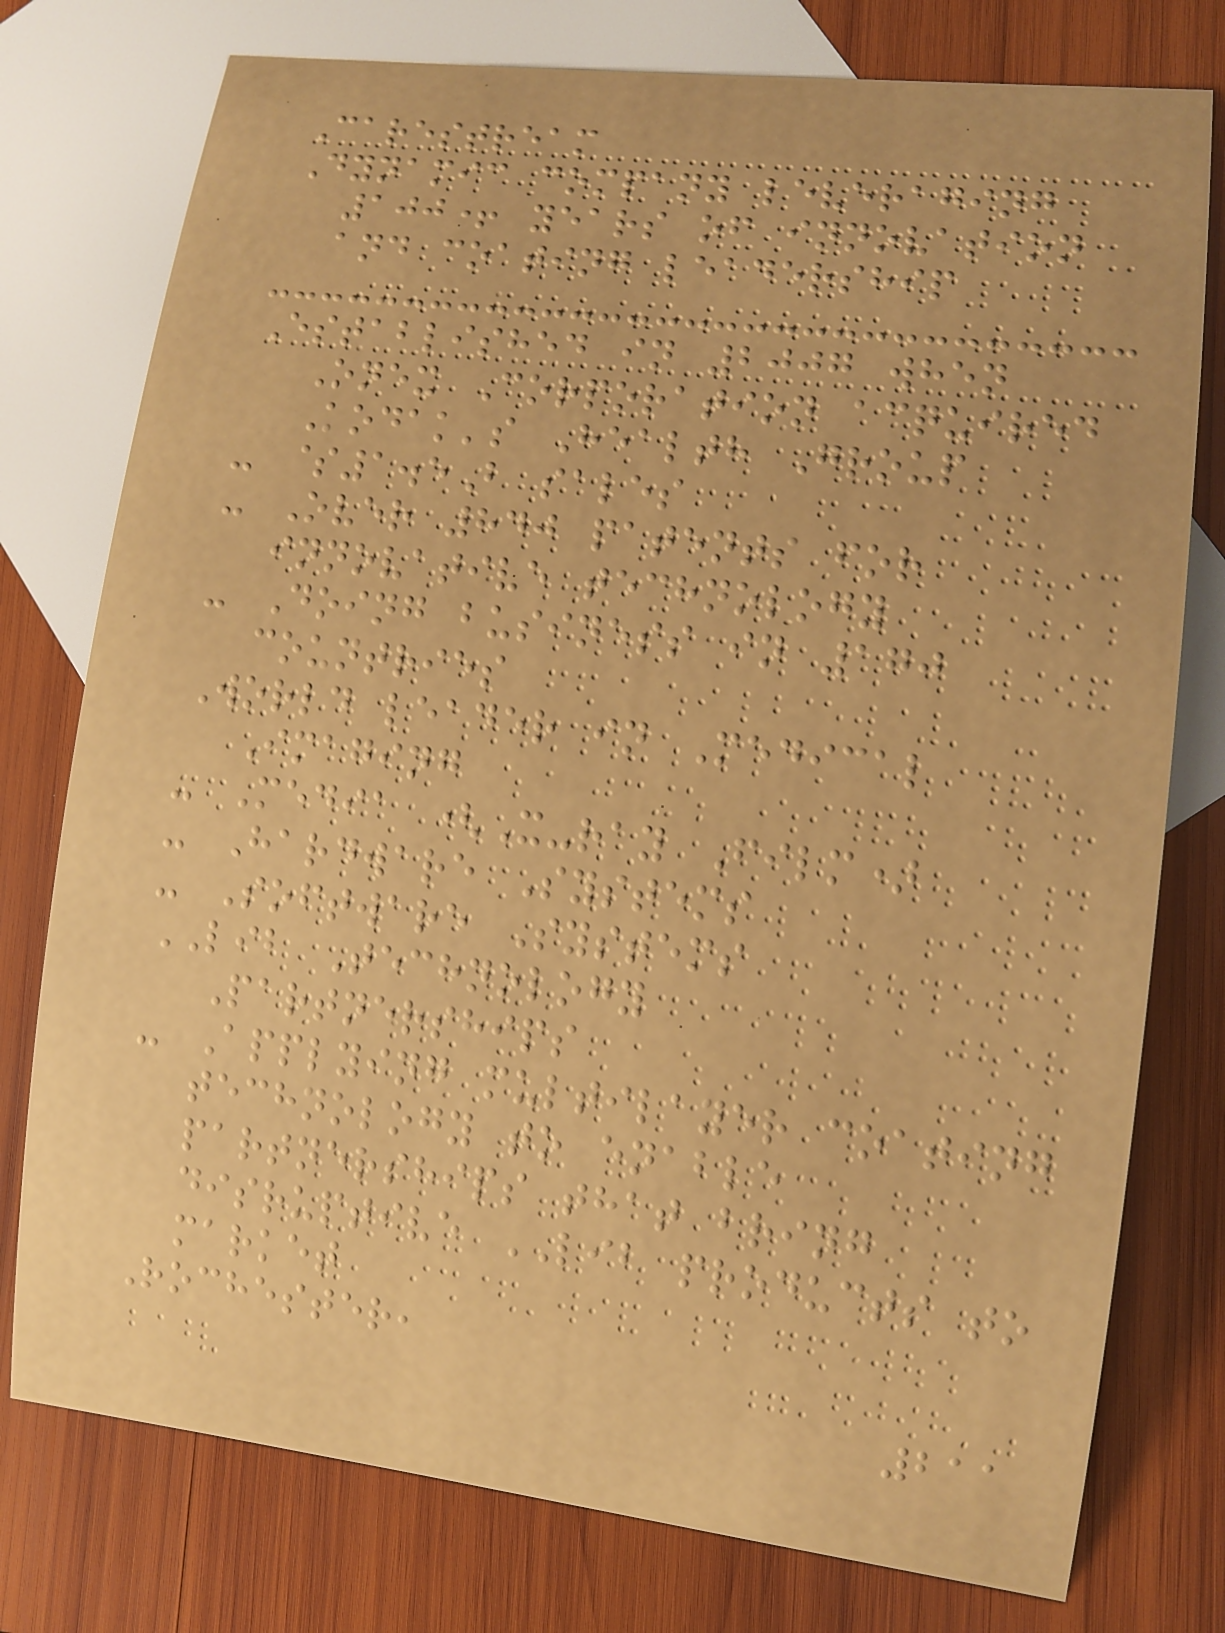Carestream
Dynamic company leveraging
100+ years of innovation
and coating leadership
Established in 2007 when
Onex Corporation acquired
Kodak's Health Group
- $1.5B sales
- Over 840 patents for
innovative technology
- Doing business in 170
countries
World leader in Medical
Imaging
- Media (X-ray Film)
- Hardware Systems
- Software Systems
LIB Technology
Partnerships
- Applying multilayer coating
technology to enable
partnerships that bring
disruptive LIB products to
market
Rochester,
211
